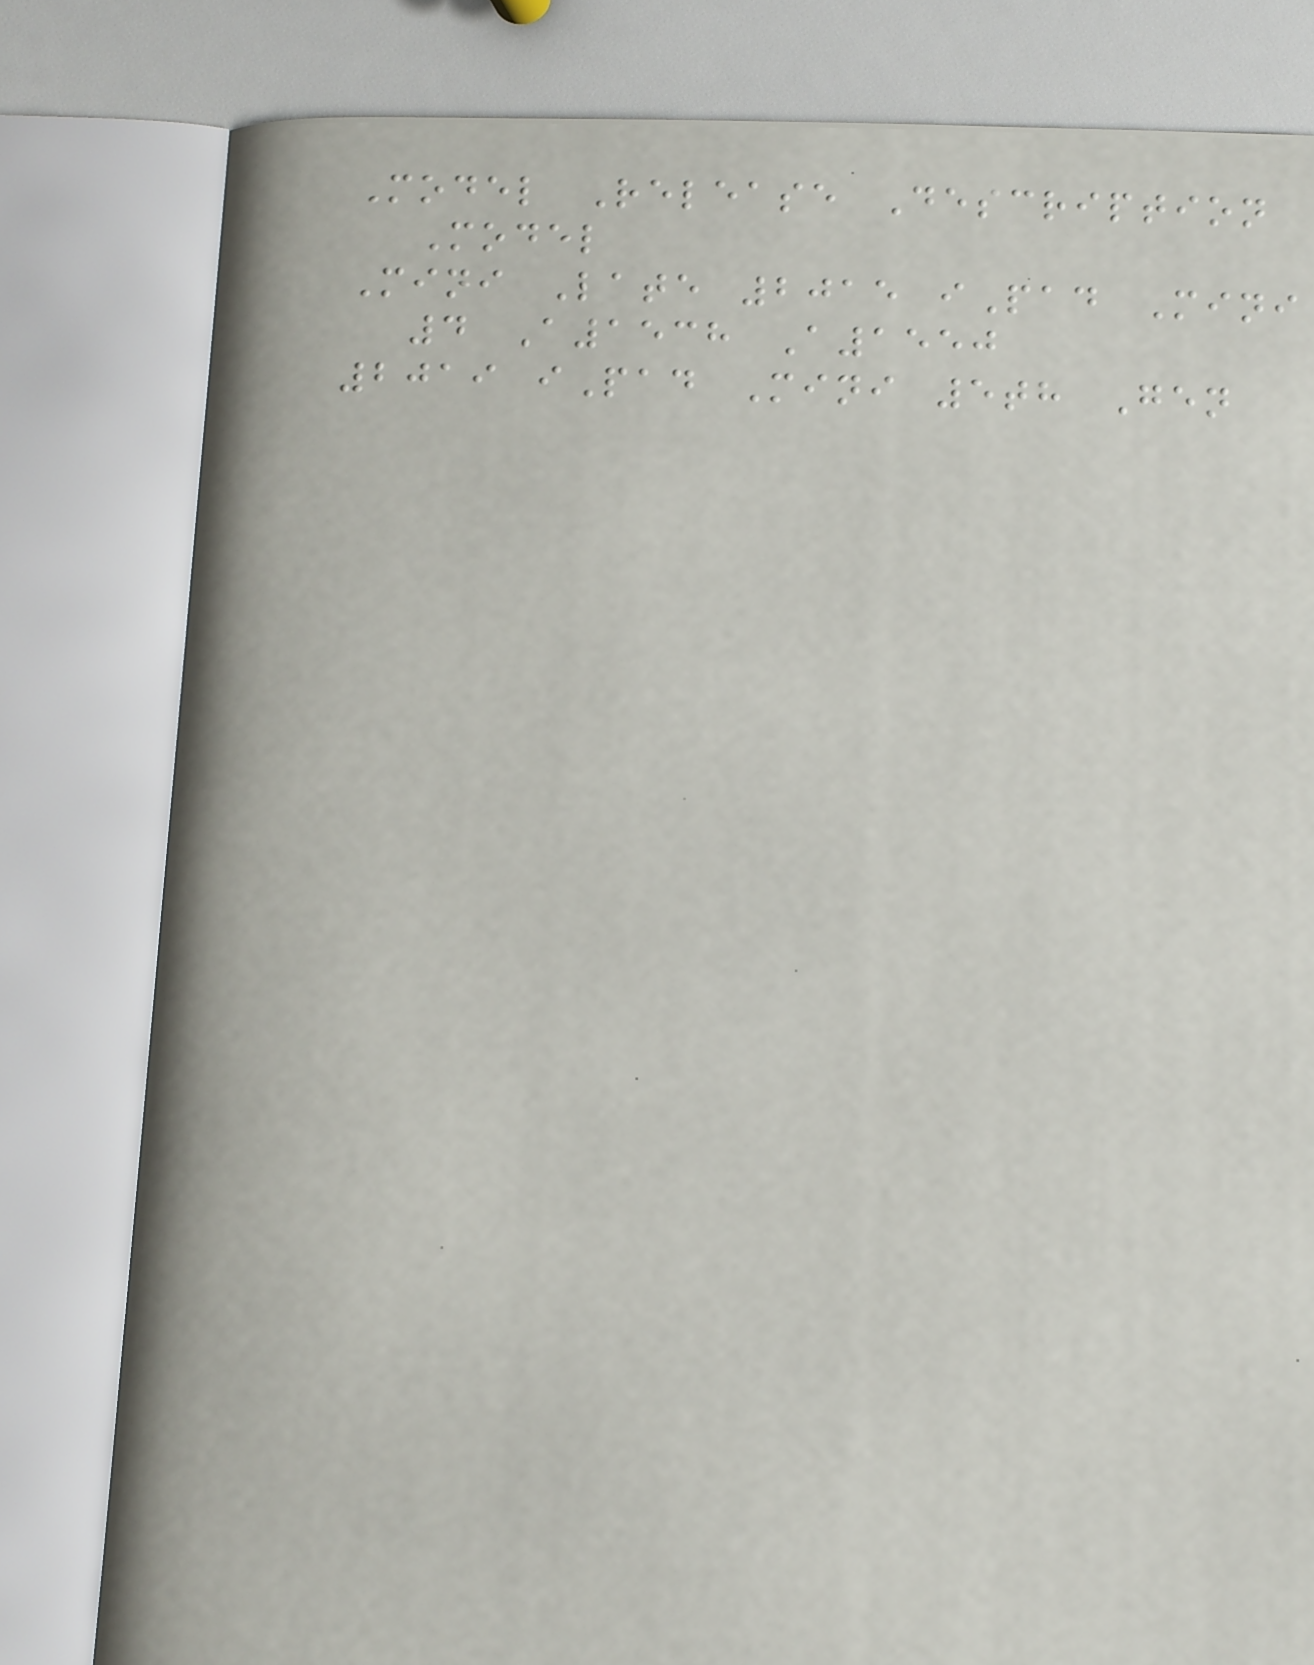Model Release Description
Model
Mini Late 2015 iPad Mini
4 A1538 A1550
2019 iPad Mini 5th Gen
